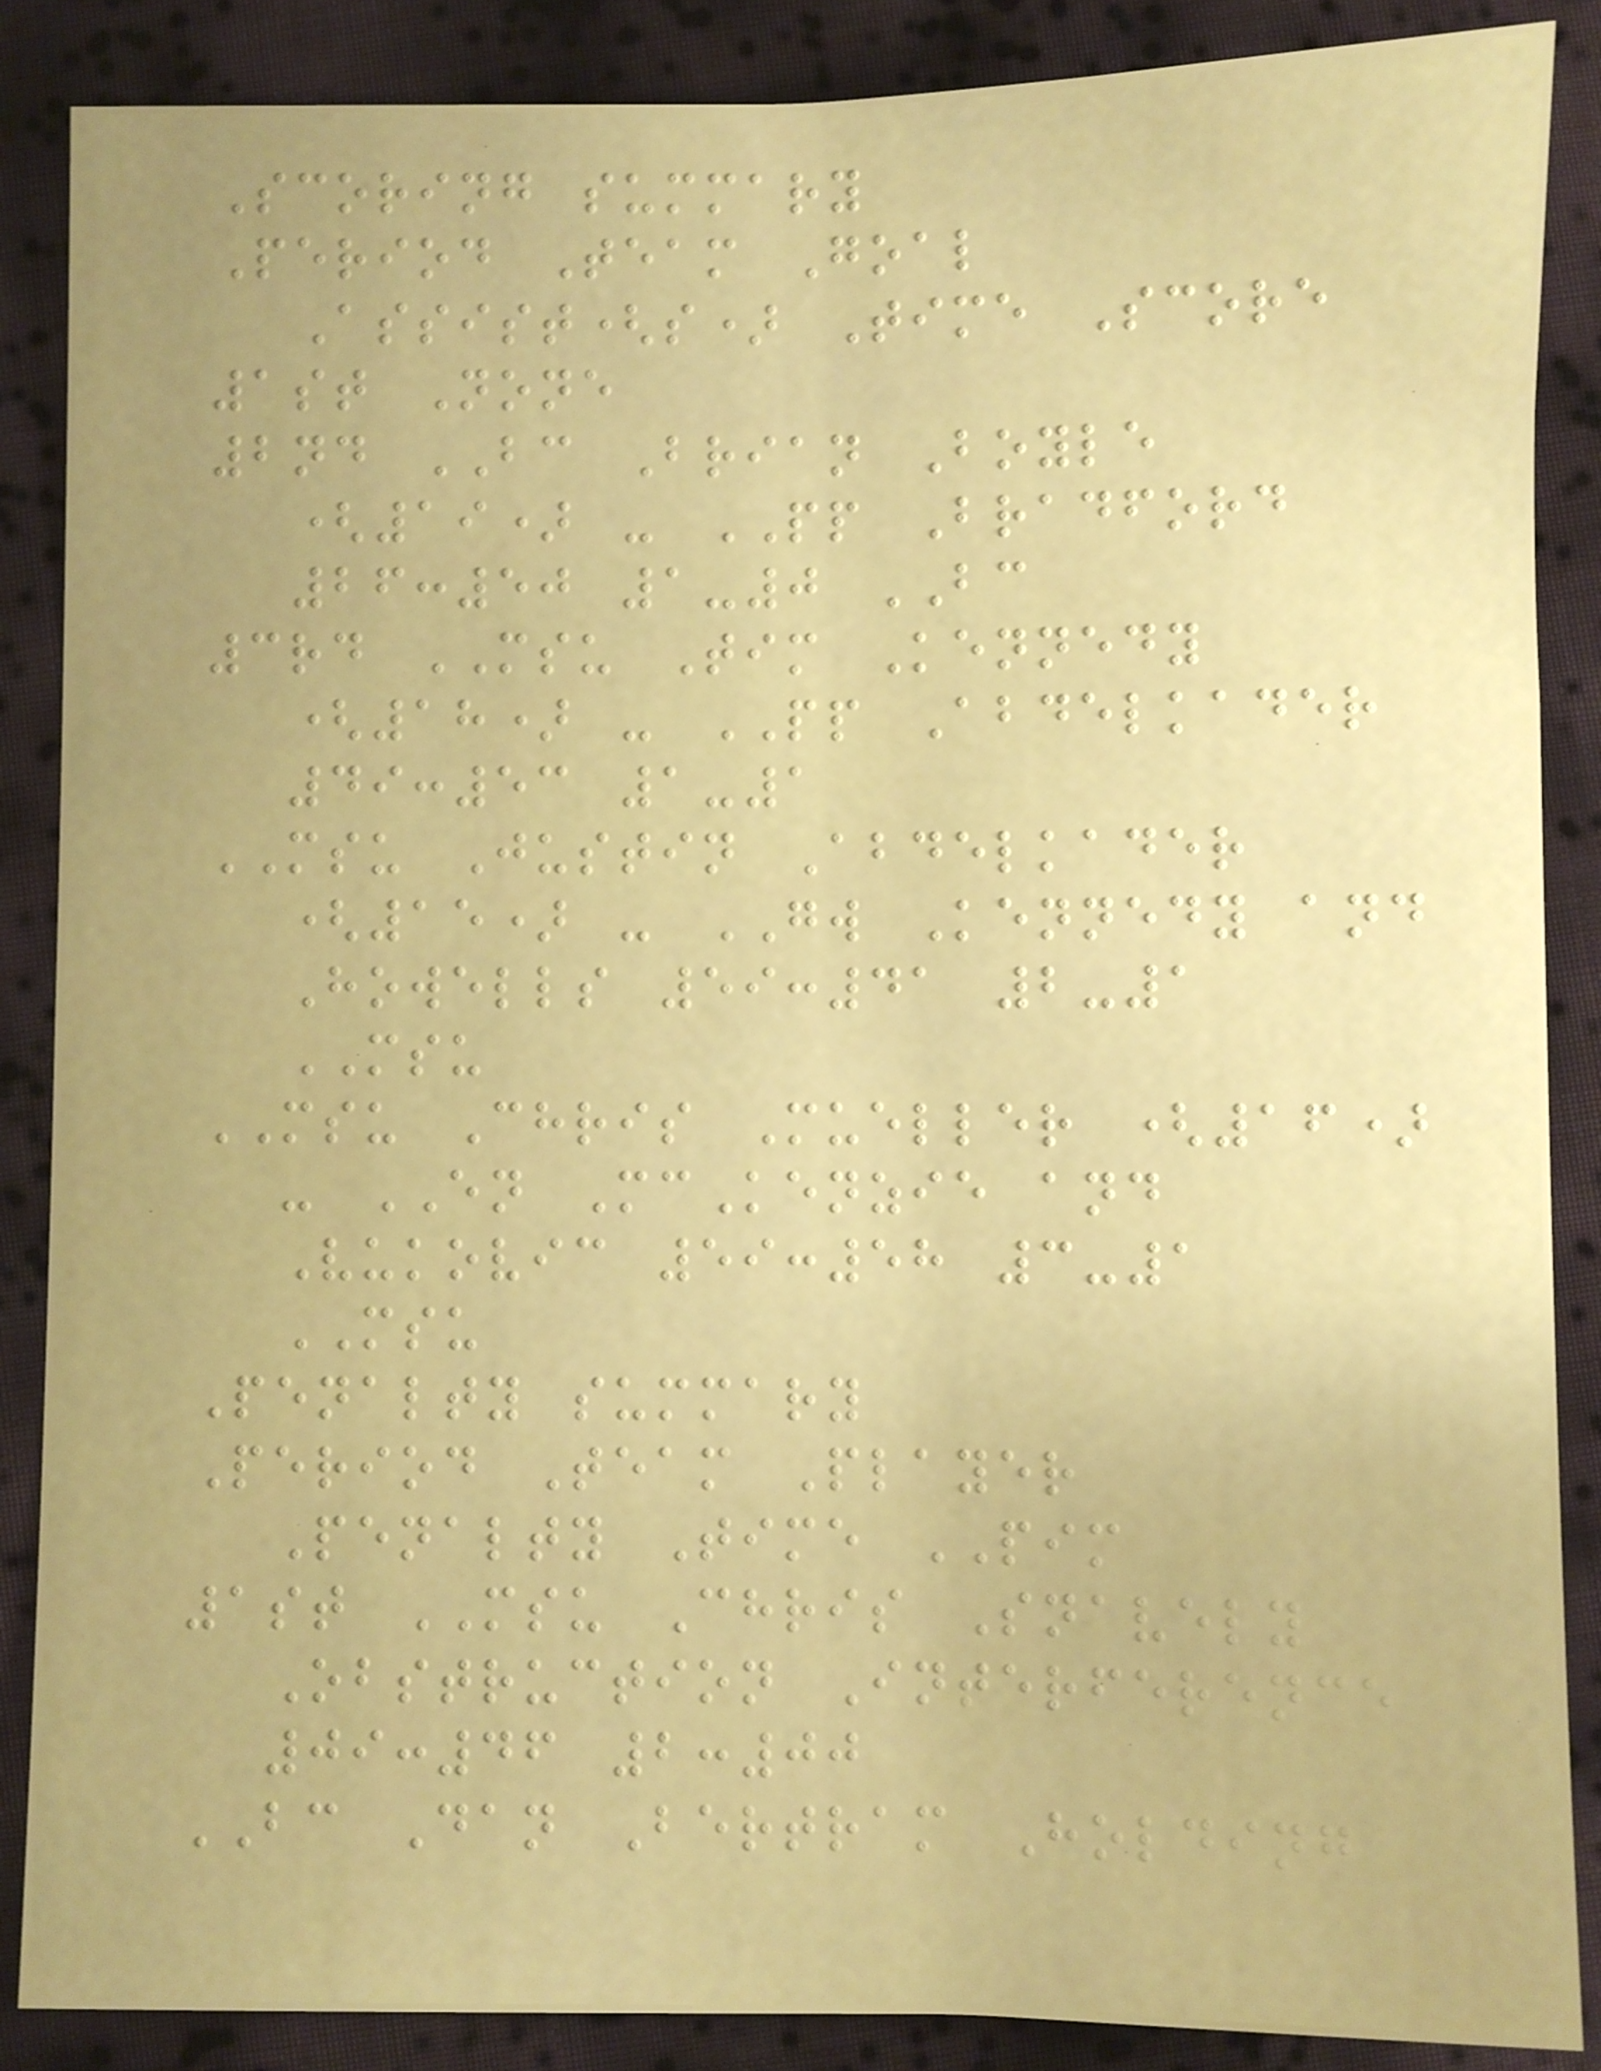Scoring summary
Period Team Goal
Assist(s) Time Score
1st None
2nd BC Brian Boyle
(19) - PP Bradford
26:50 1-0 BC
3rd MSU Tim Kennedy
(18) - PP Abdelkader
49:53 1-1
MSU Justin Abdelkader
(15) - GW Kennedy and
Howells 59:41 2-1
MSU
MSU Chris Mueller (16)
- EN McKenzie and
Vukovic 59:58 3-1
MSU
Penalty summary
Period Team Player
Penalty Time PIM
1st MSU Chris Snavely
Obstruction Interference
09:46 2:00
BC Dan Bertram Holding
